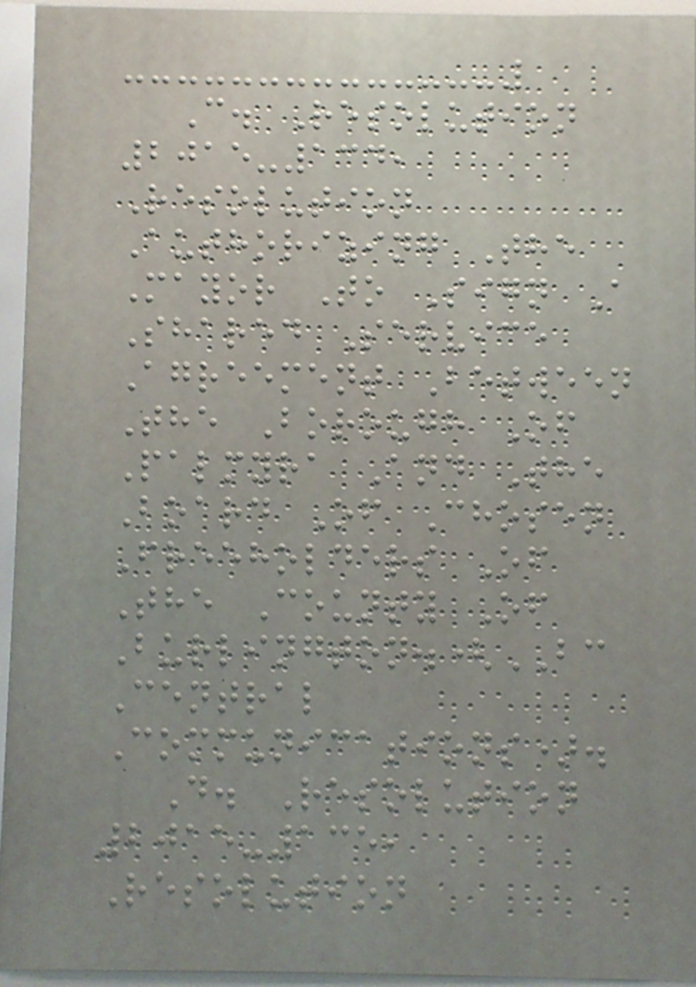C. Resolution
2015-134,
Resolution
Authorizing The
Mayor To Sign A
Shared Service
Agreement Between
The Borough Of
Palmyra And The
Board Of Chosen
Freeholders Of
The County Of
Burlington.(BC
Central
Communications).
D. Resolution
2015-135,
Resolution
